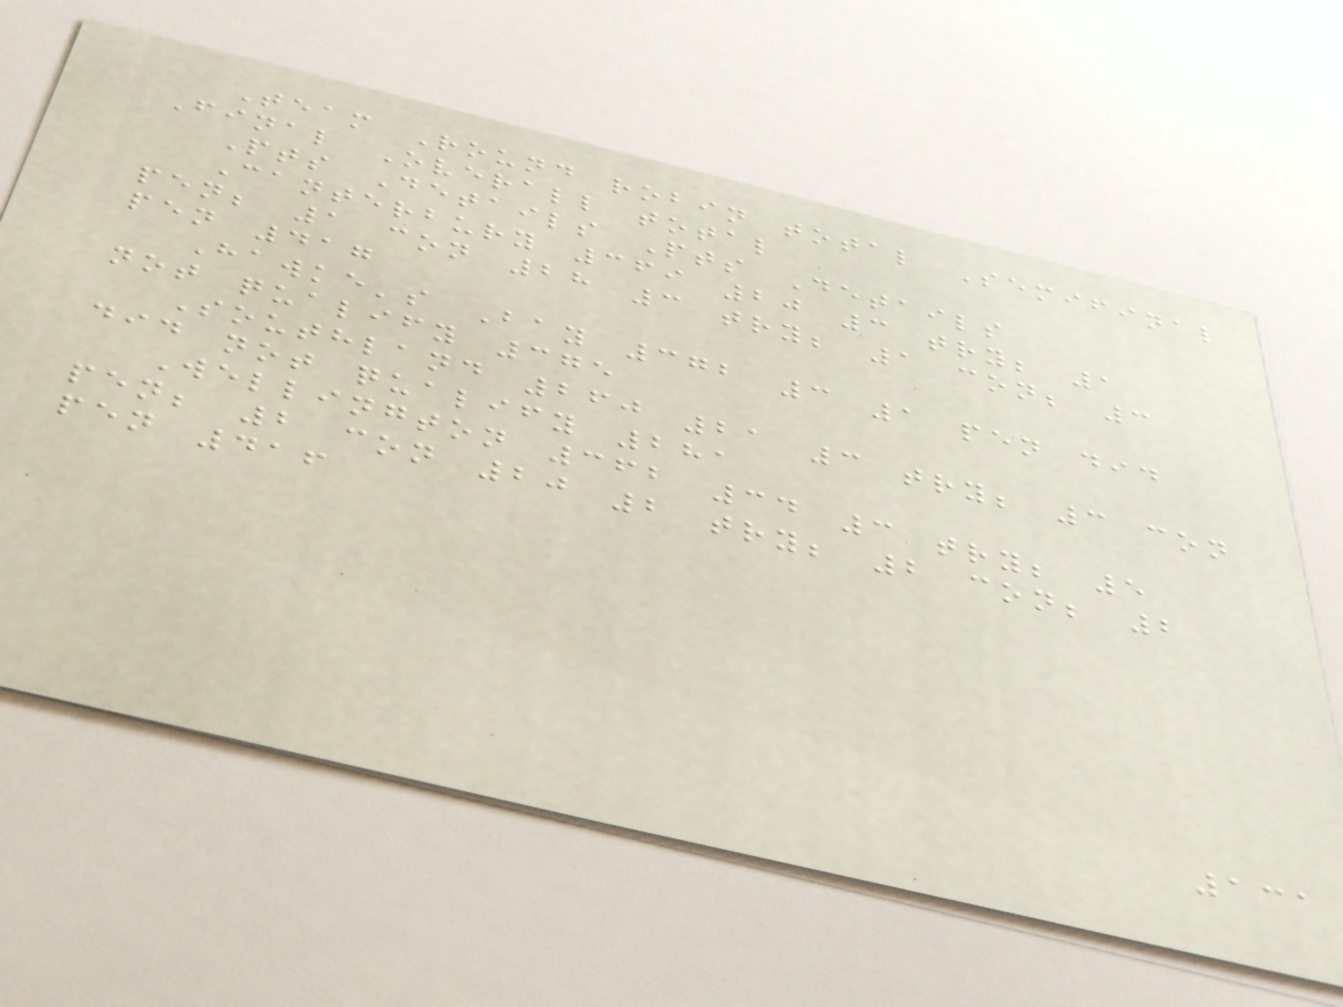Team Round robin total Semifinal
Final Overall total
Pts Details Pts Details
Canterbury 369 20 3 try; 1
pen; 1 con 28 3 try; 1 con; 3
pen 417
Hawke's Bay 372 3 1 pen did
not qualify 375
Southland 260 21 3 try; 3 con
did not qualify 281
Wellington 362 34 3 try; 5
pen; 2 con 20 2 try; 2 con; 2
pen 416
131
